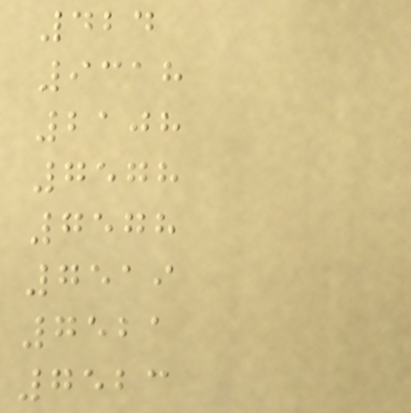424
9318
2108
7578
7578
7519
7521
7523
